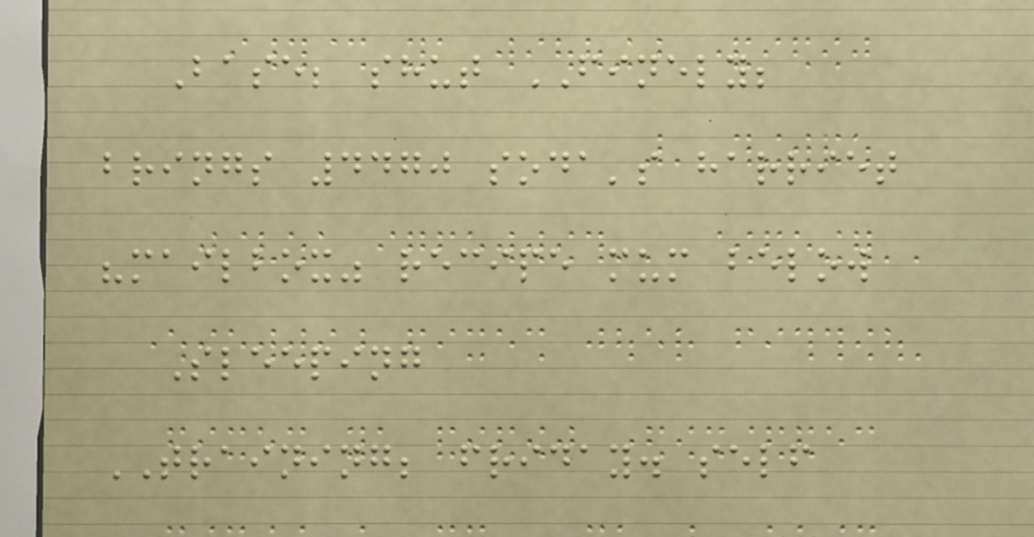Base; shut FINELY;
brings 4470 soda's harriet
"mailbox" recipe mum below
Sleeping
TRAINING; friday. self
